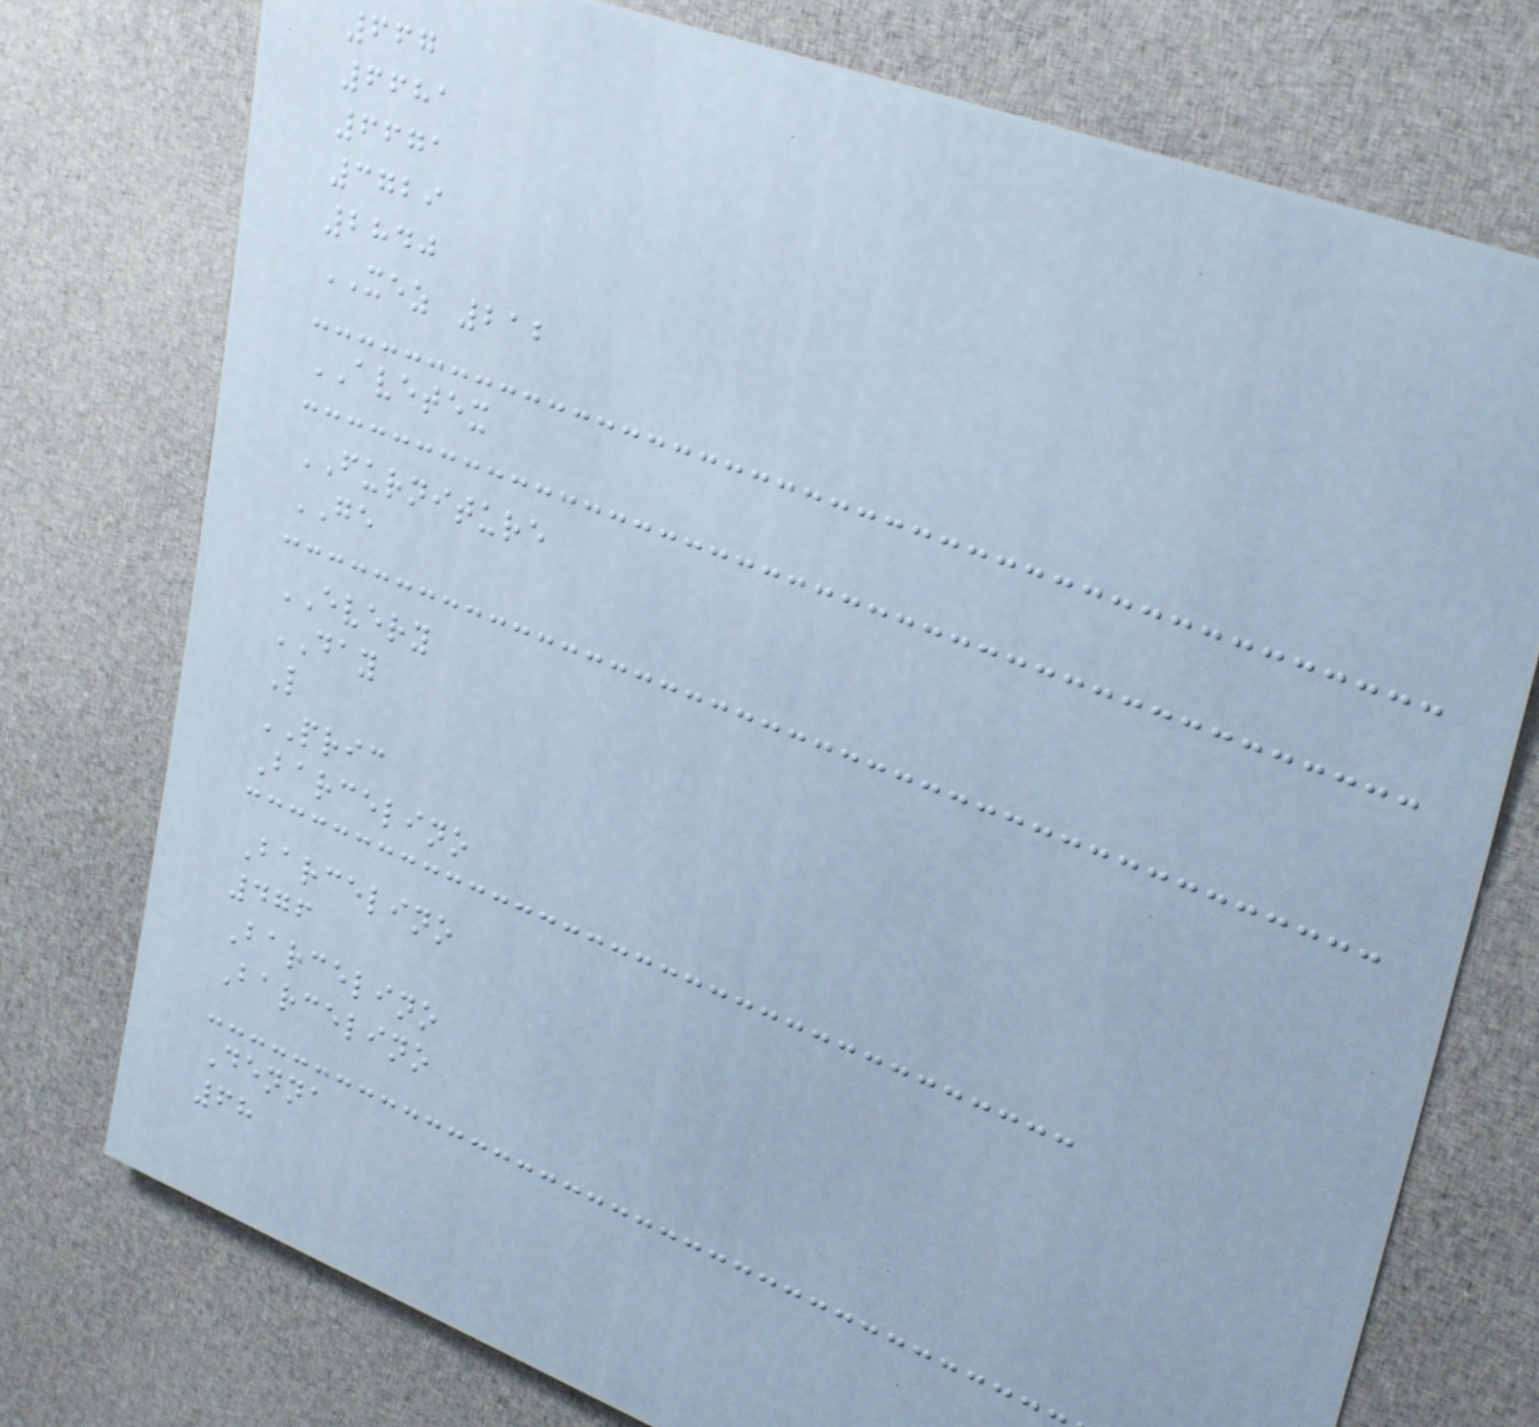667
6681
6671
3729
2840
XEZ 212
AVETEX
FURNITURE
GE
EVERY
DAY
L
PRIC
Barcelino
Barcelino
476
Barcelino
Barcelino
Denna
68
